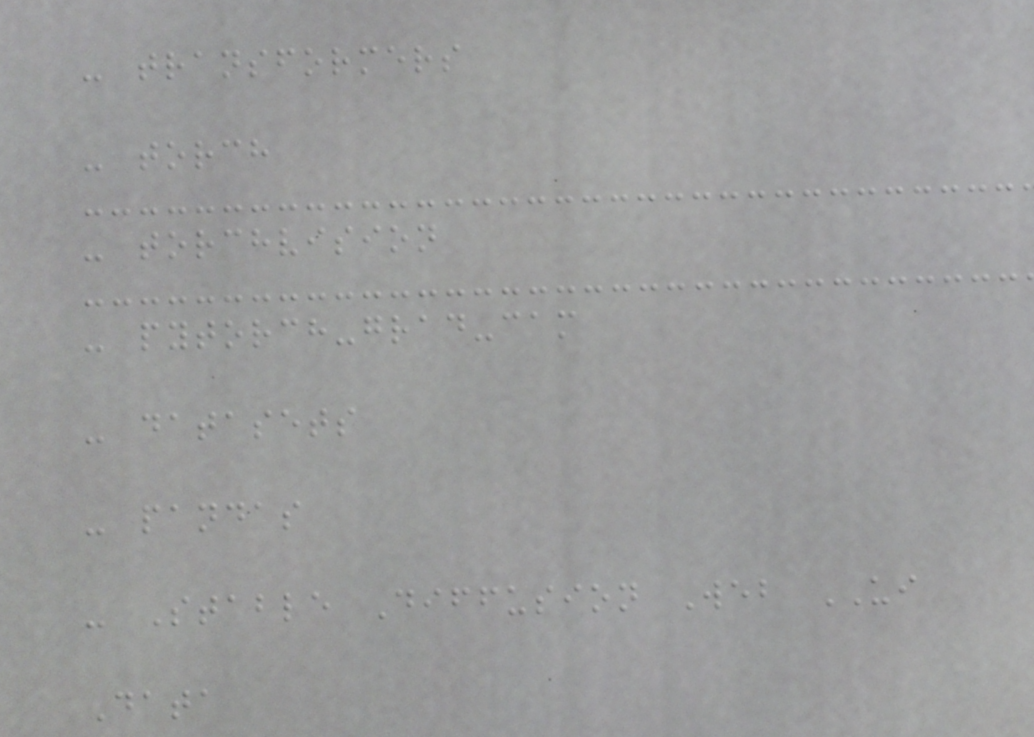- transformers
- torch
- torchvision
- pytorch-grad-cam
- datasets
- pandas
- Stable Diffusion Web UI
Data
